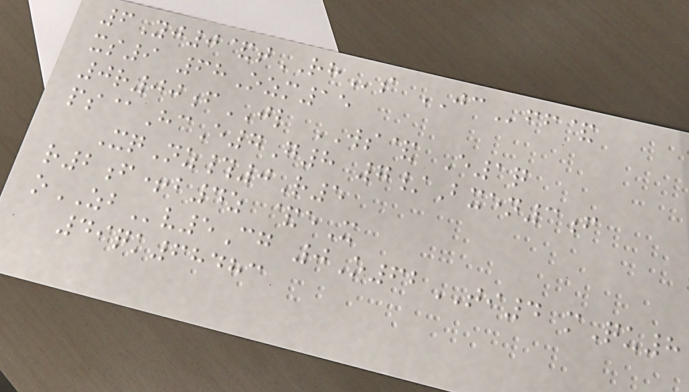6Yj0&tRHs JCff&
xs9 68Ozm15
0r00fJL WS& E1q
ps@HcE7G8 7/Bxen3f
XqNz#0R5
r2f+b4z &eX
oZBv5Cg 0O62TI4 mQu8
49qk68483
